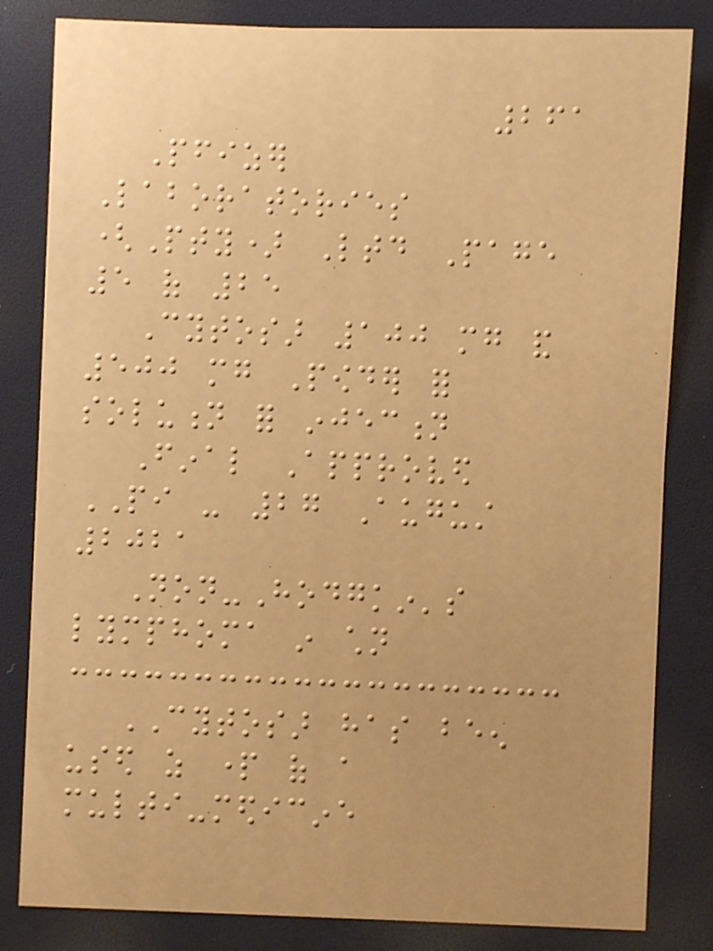261
Pfizer
Laboratories
(Pty) Ltd Page
5 of 25
Cytosar 100 mg and
500 mg Powder for
solution for injection
Final Approved
PI - 27 August
2021
Non-Hodgkin's
lymphoma in children
CYTOSAR has been
used as part of a
multi-medicine
